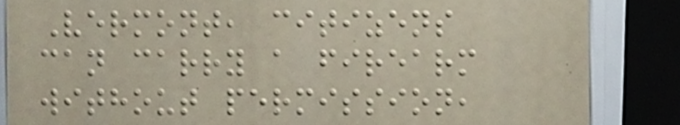Vermont, citizens
can carry a firearm
without permission,
